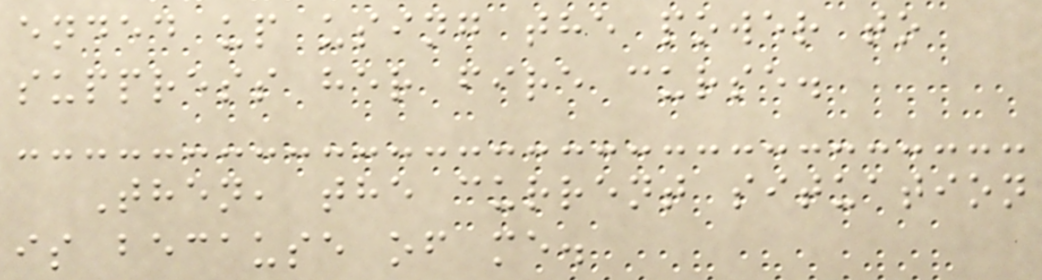ended up using the power to
suppress her fire curse.
Then, the current situation
is because of me.
